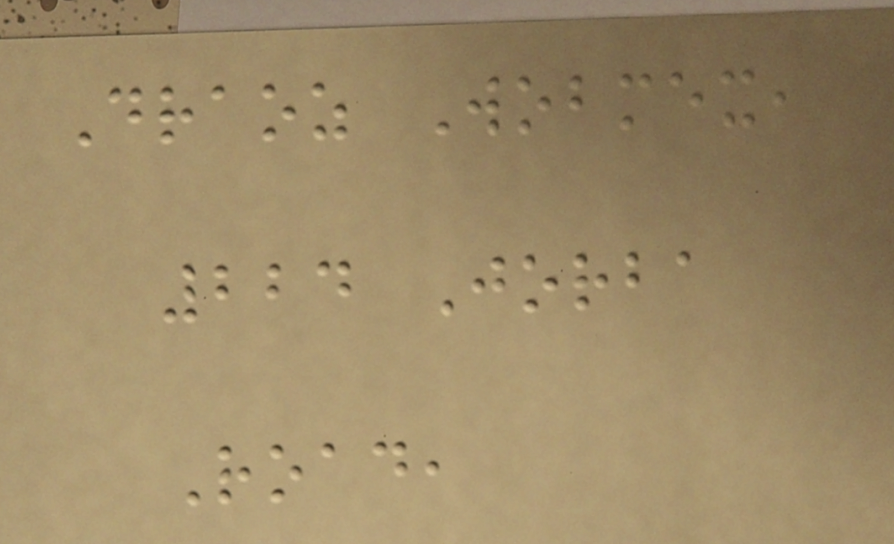Draoz Wobmex,
224 Jorba
Road,
